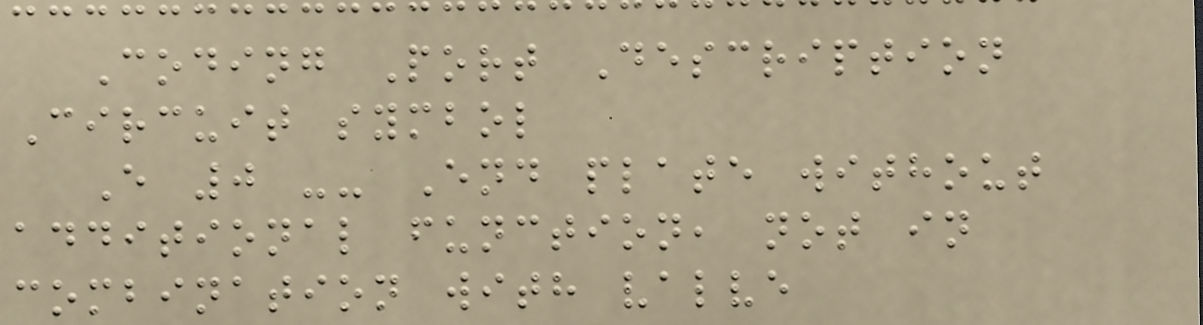Coding Port Description
Circuit symbol
E 0 -- End plate without
additional function, not in
combination with valve
